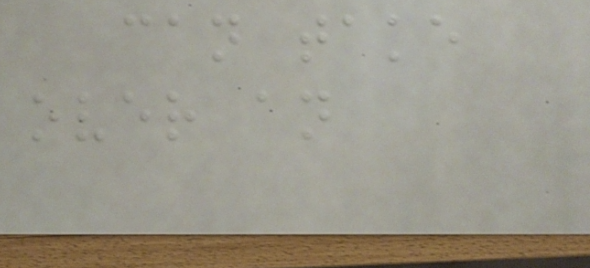can take
over an
